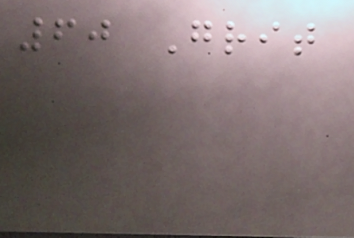60 Grit
